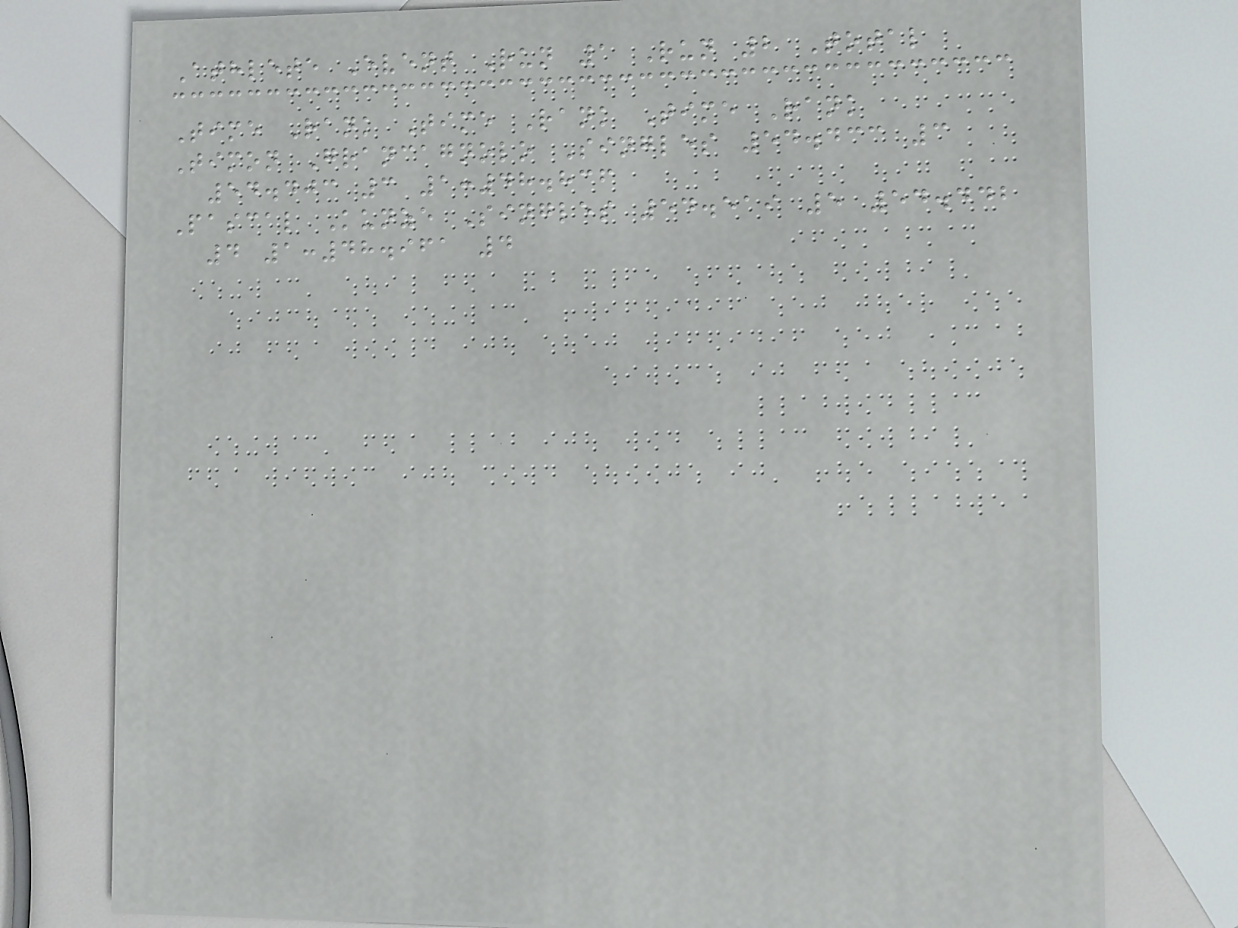Athlete Event Run 1 Run 2 Total
Time Rank Time Rank Time Rank
Timon Grancagnolo Singles 54.433 3
54.403 3 1:48.836
Pascal Kunze Singles 54.519 5 54.442
4 1:48.961 4
